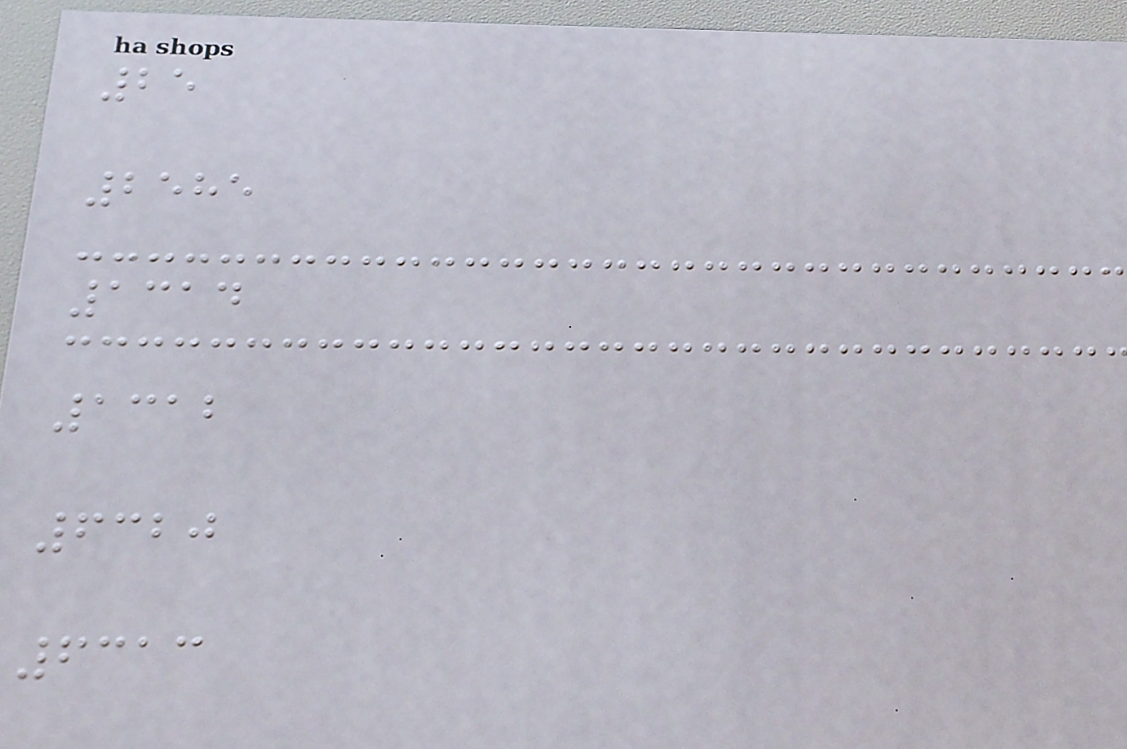25
2585
1314
1312
6320
6313
